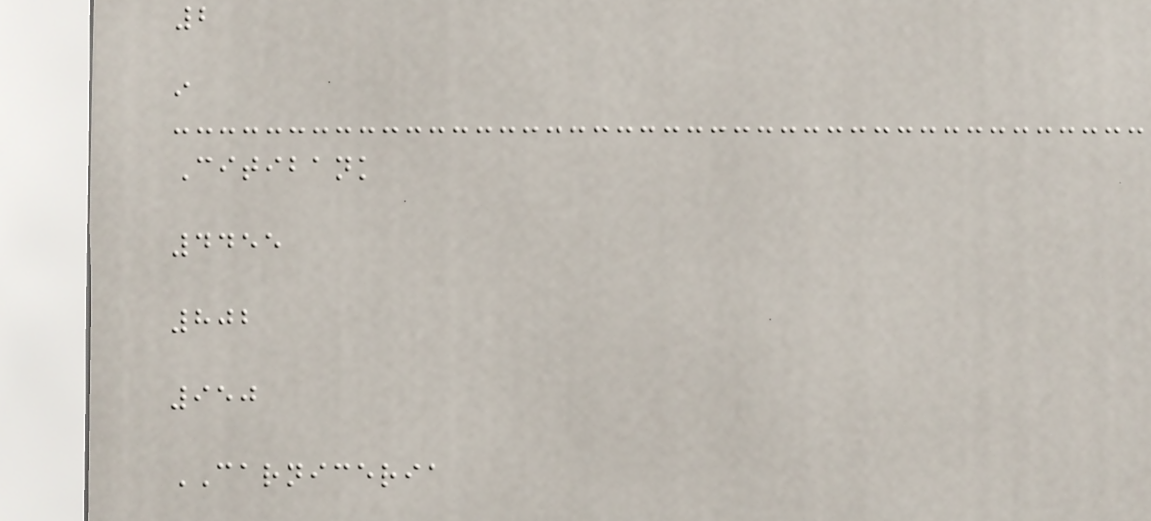2
i
Citibank
4455
802
950
CARNICERIA
